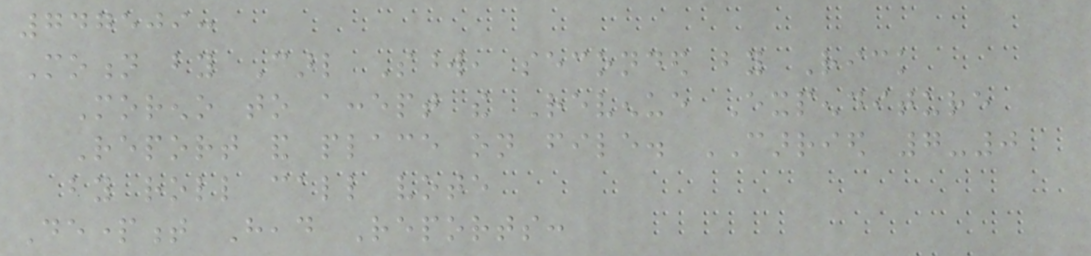747509:
Motion by Carl Sword, seconded by Rick
Moreno to accept the Revenue Expenditure
Report and place on file. CARRIED 7-0
by roll call vote
Department Head Reports:
